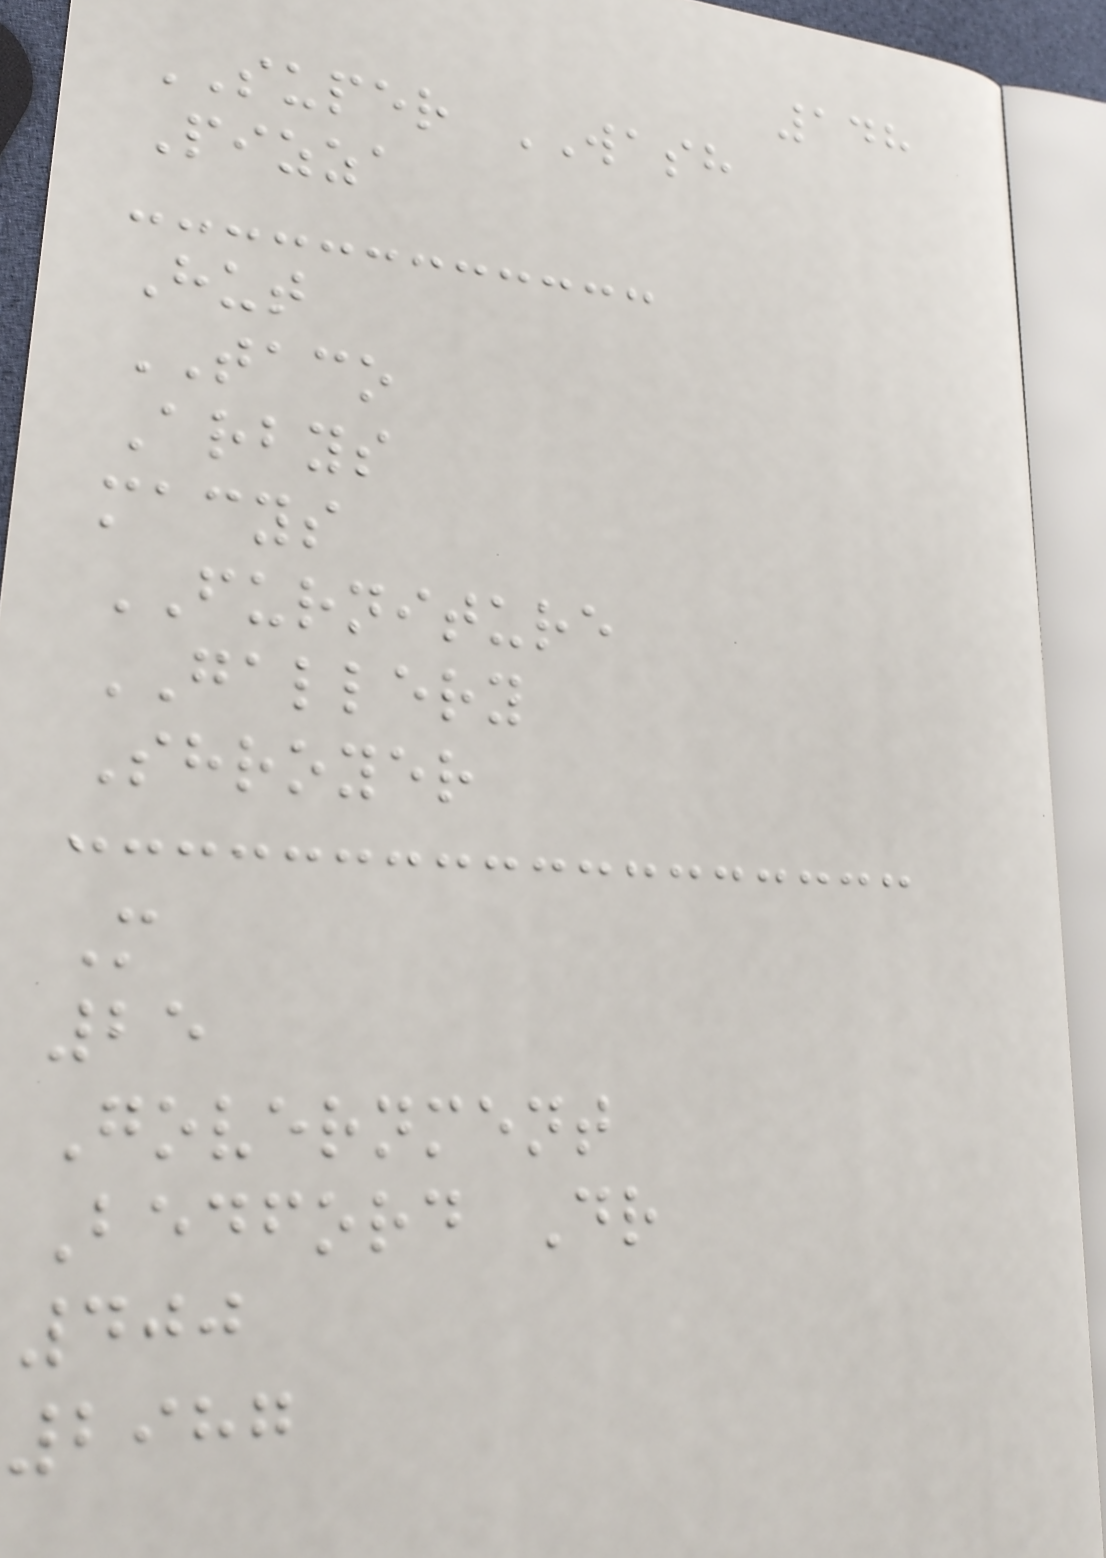148
SUPER WASH
Pizza
Hut
TACO
Arbys
macys
FURNITURE
GALLERY
Shroyer
M
25
Government
Bedford Dr
400
2987
